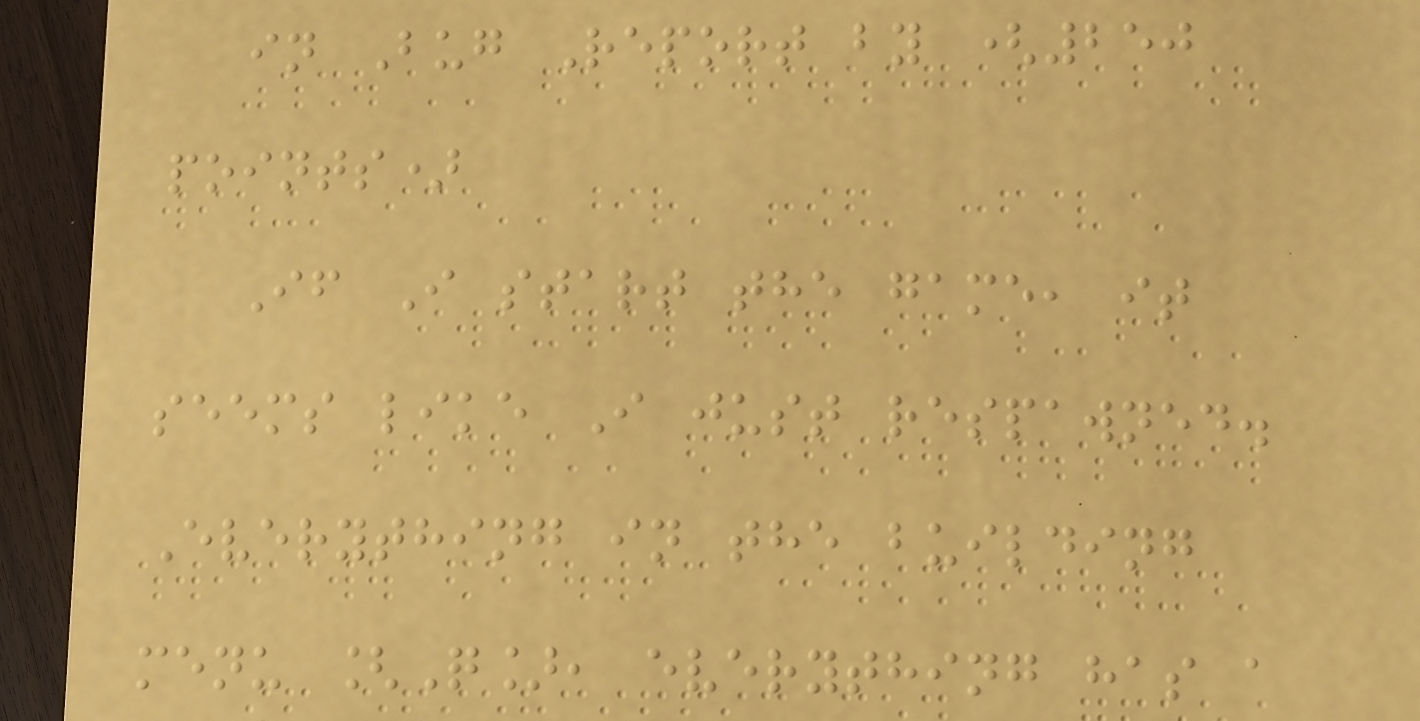in Bug Report by (250
points)
If I start the game, it
seems like I just respawned.
Everything in the building
menu [Q], everything has a
